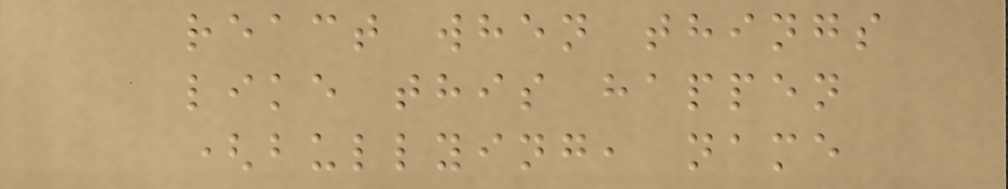react when things
like this happen
(bullying, name
